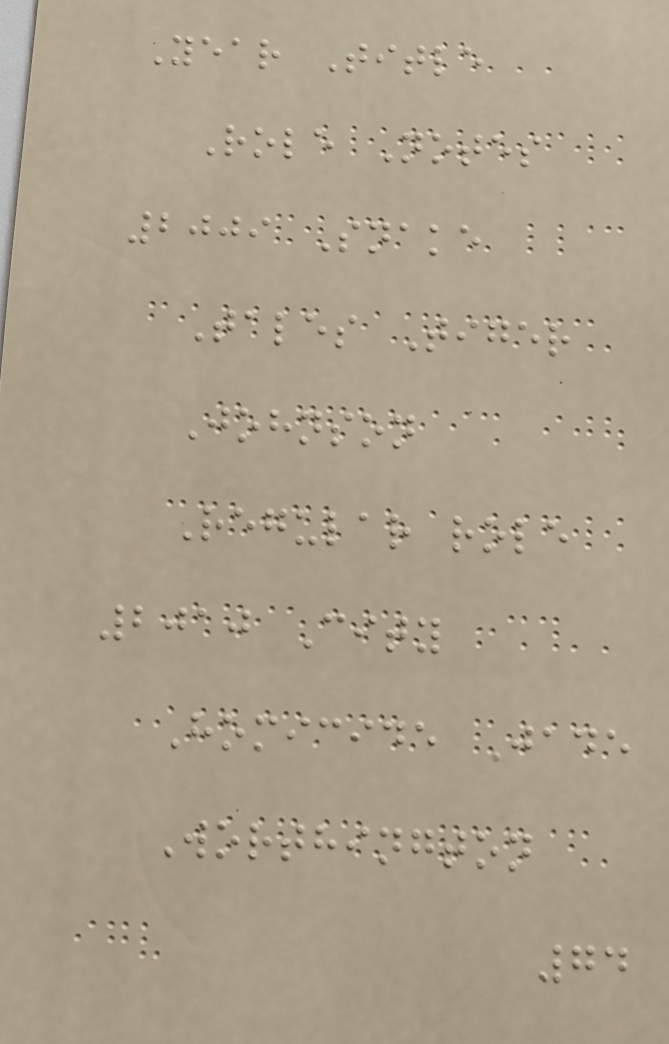Year Title
Role Notes
2009 Snake
Tales Tiger
Johnson
Regular role
2010 City
Homicide Jade
Worthington
74
